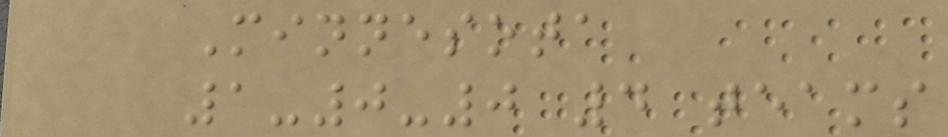Minnesota
1-0-0 4 teams
